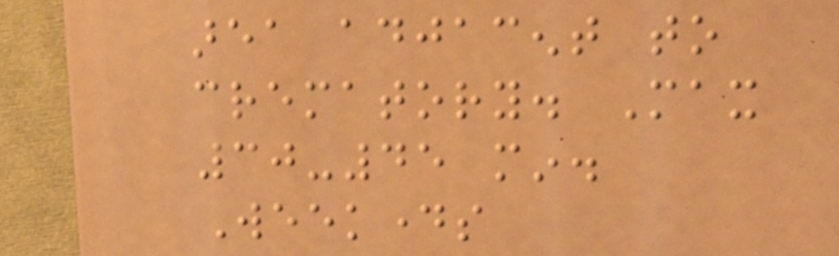area adjacent to
crematory. Max
30-45 min.
Weekdays
